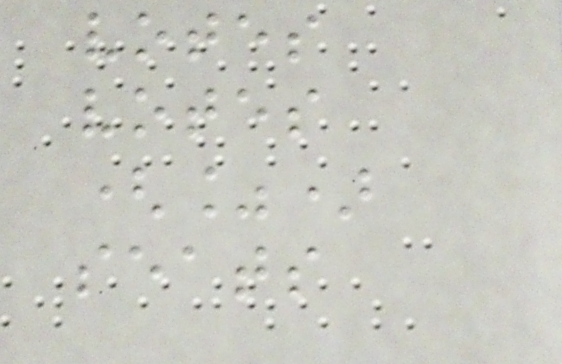votes
votes
(%)
seats
